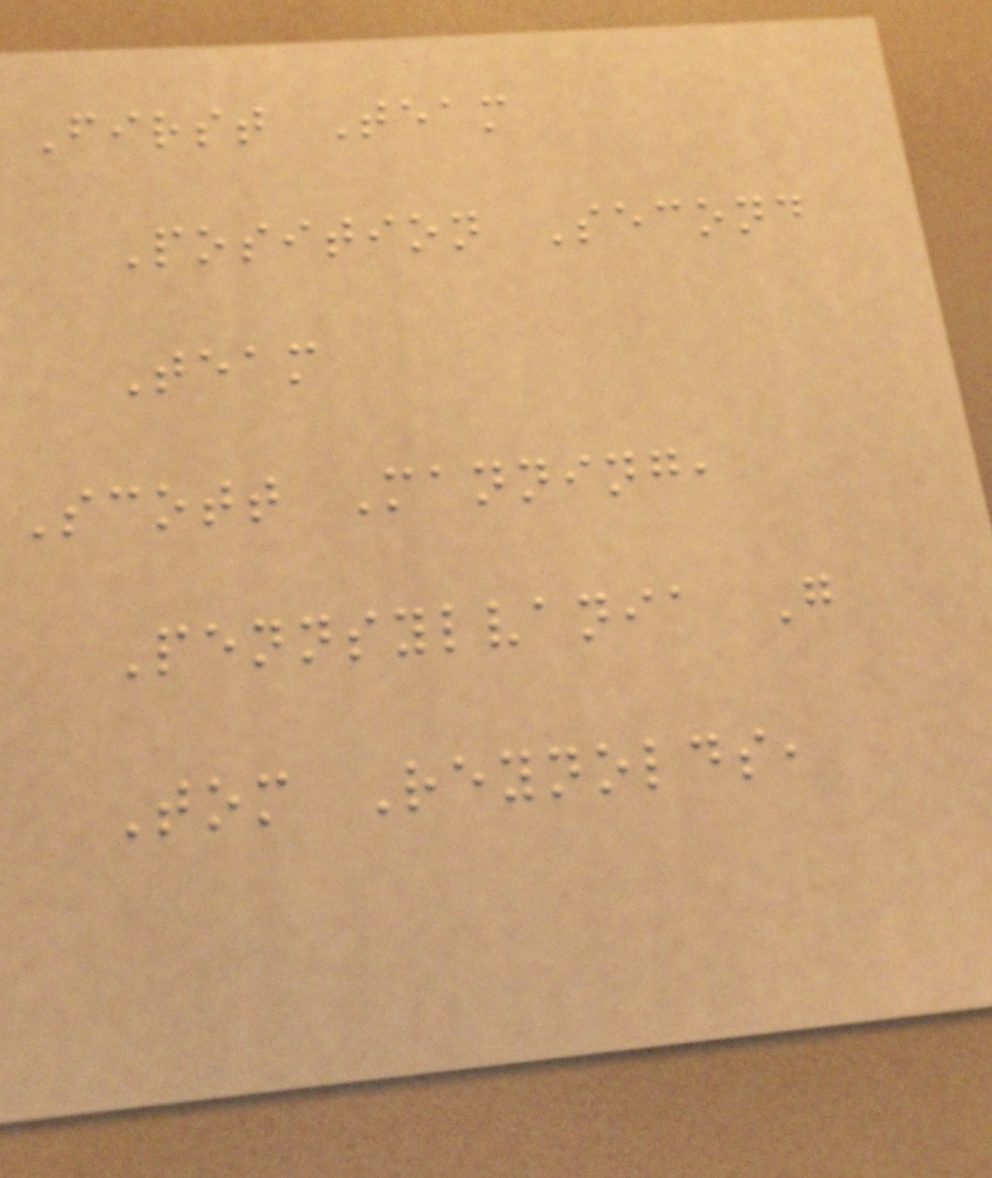First Team
Position Second
Team
Scott Manning,
Pennsylvania G
Tom Reynolds,
